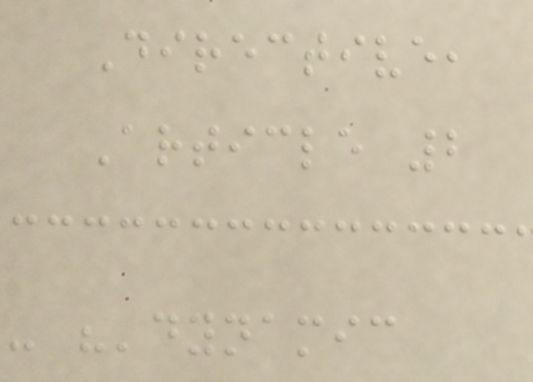Directive,
Article 2
- "'dynamic
